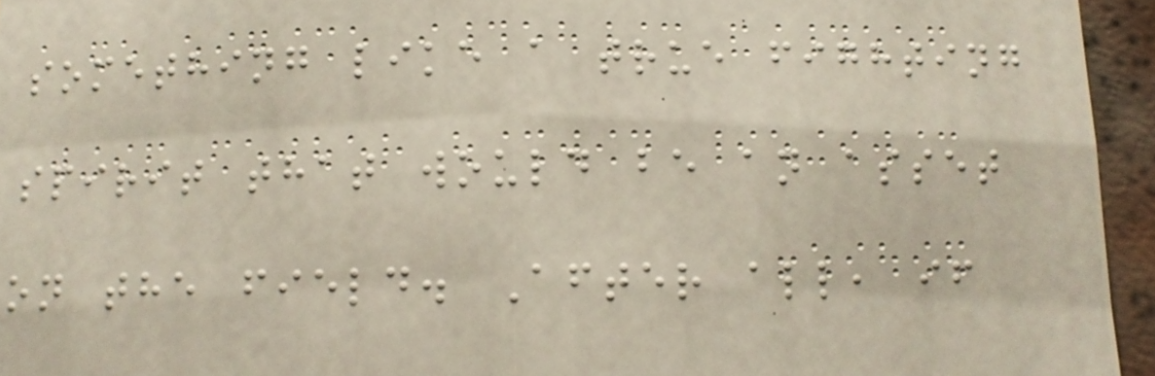something like a true fighting
spirit that would be an asset
on the field. After all, if
